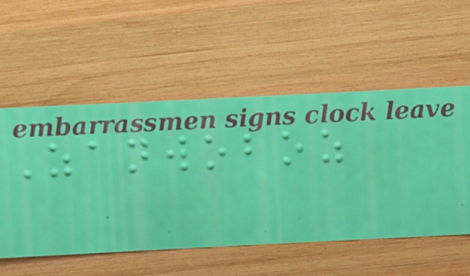Zanwoboz
